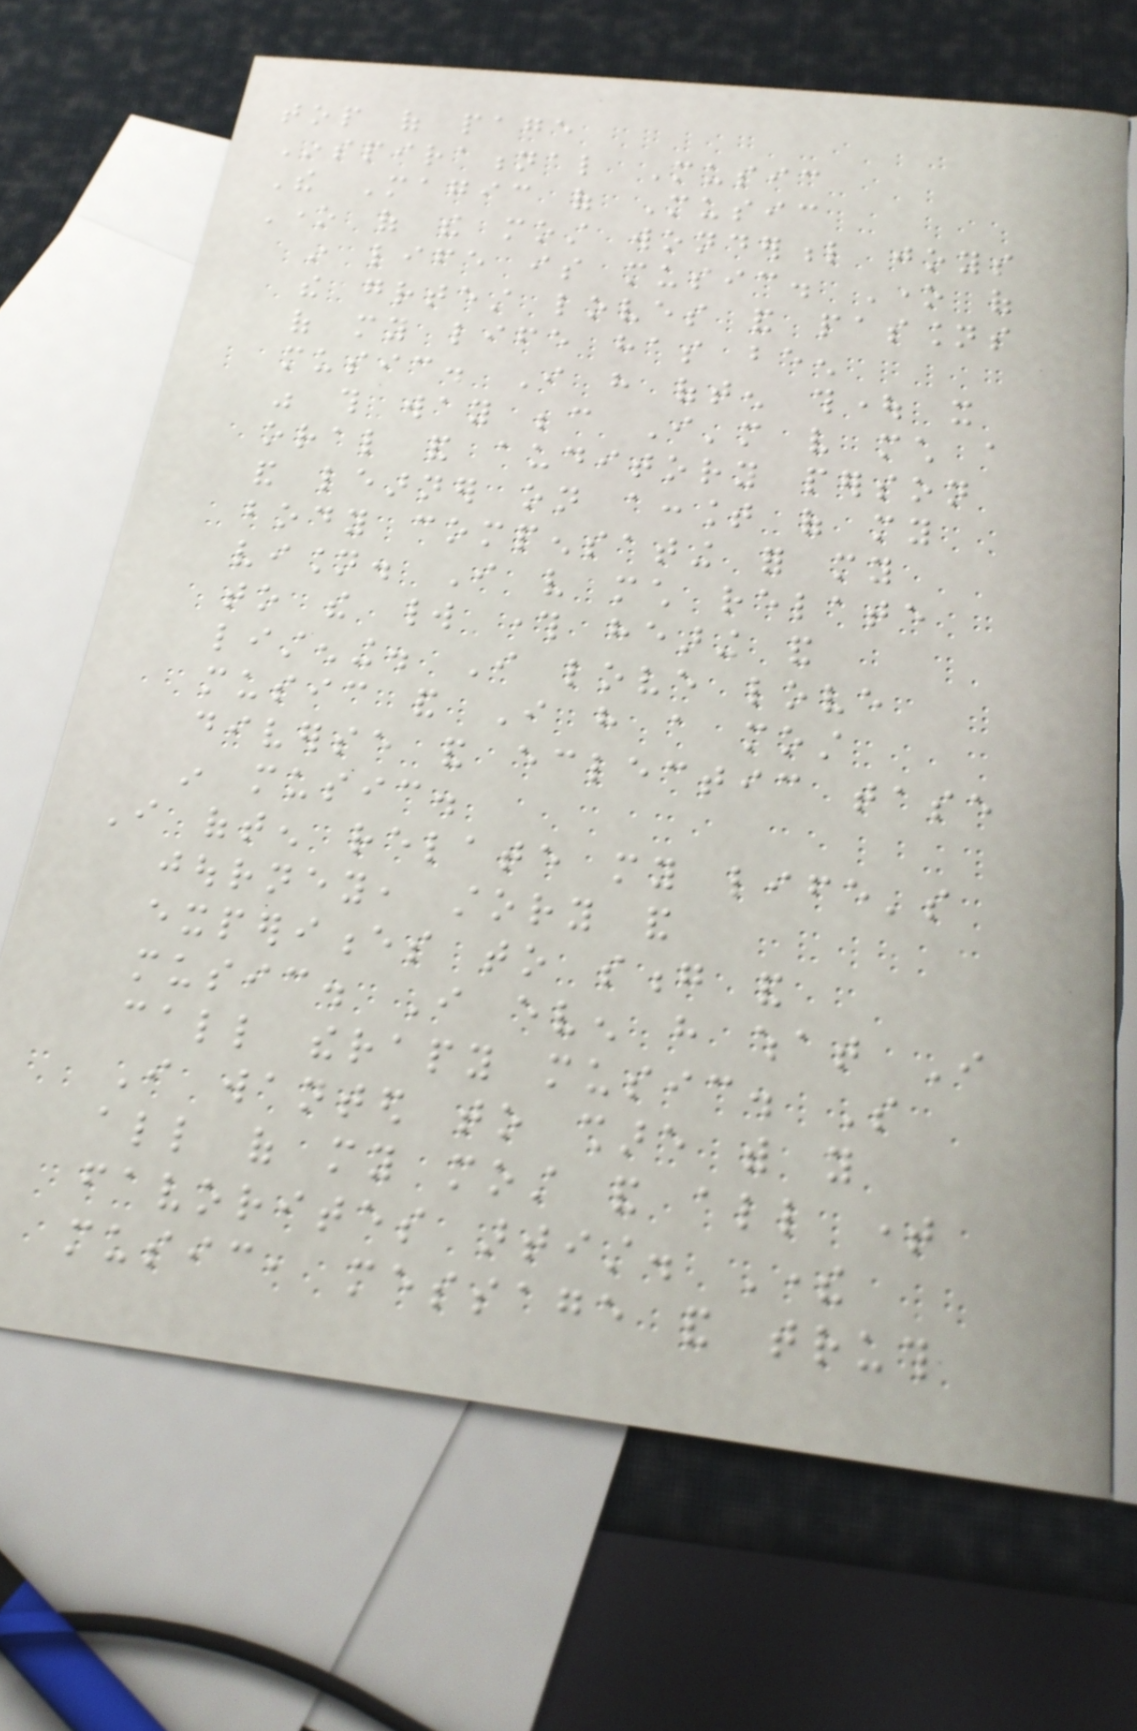top of page
Inspirational Music
The Magic of Music
One of the most wonderful joys
in life is music. One of
the greatest loves and passions
of my life has been
music. I have often thought it
was this way because I'm very much a
oral and auditory person
and learner on account of my
body compensating for my
vision. I very much relate
to the world through hearing and
listening. I love love
music and I have a most
diverse and eclectic tase
in music.
I often relate my life's
journey, story and
experiences to song and
music. I even have what I
call therapy music. So
I wanted to share with you
all of my most and all time
favorites artist. There
music, message and truth
